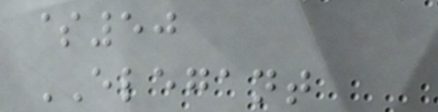$50
ELEGANT
